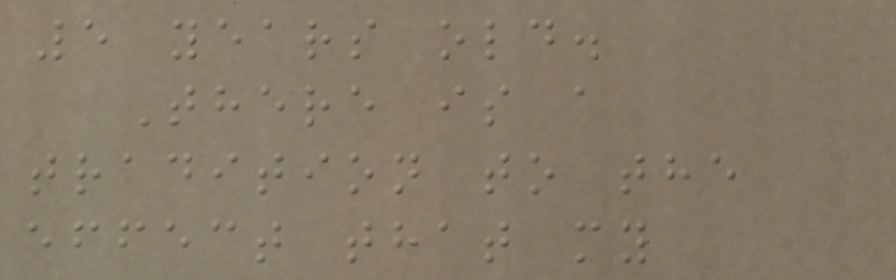5 years old.
There is a
tradition to the
effect that my
